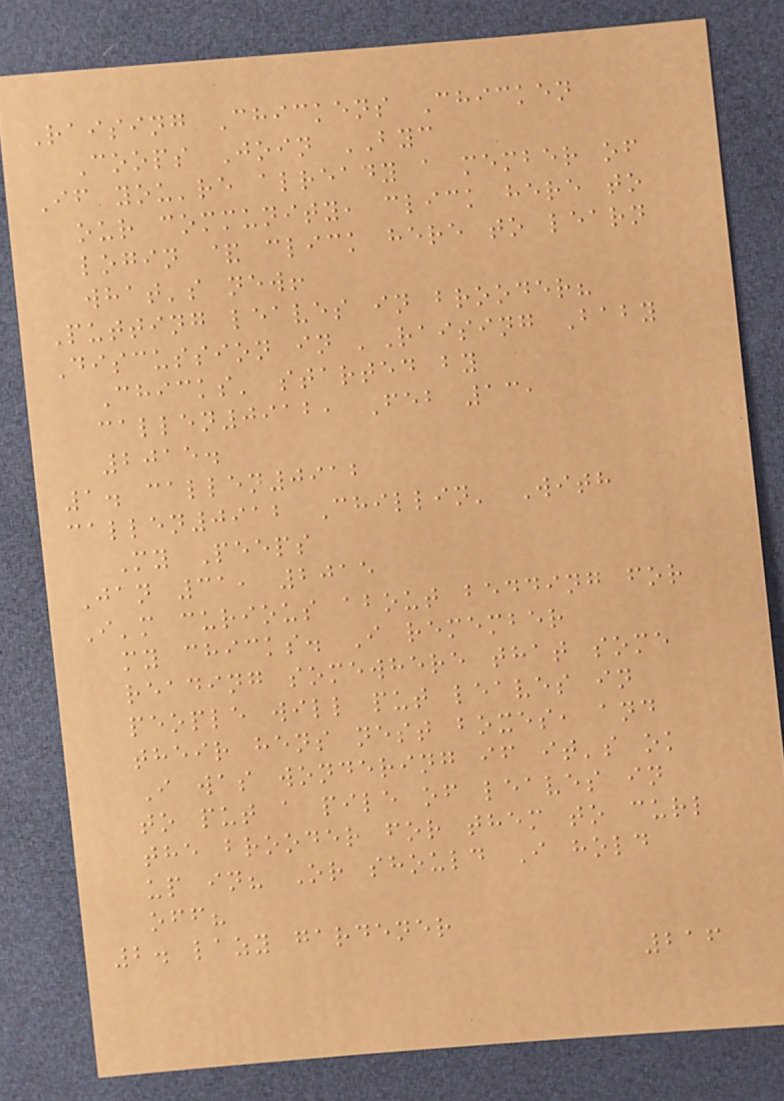Raising Chickens Chicken
Coops Join BYC
If you're already a member of
our community, click here to
login & click here to learn
what's new!
Putting leaves in brooder?
Discussion in 'Raising Baby
Chicks' started by
callen0912, Feb 13,
2015.
1. callen0912
callen0912 Chillin' With
My Peeps
Jan 31, 2015
I'm curious about bedding for
my chicks. I remember
reading somewhere that some
people will put leaves in
their hens nest boxes, and
I was wondering if it's ok
to put a pile of leaves in
the brooder for them to curl
up in? Or should I hold
off?
2. lazy gardener
216
